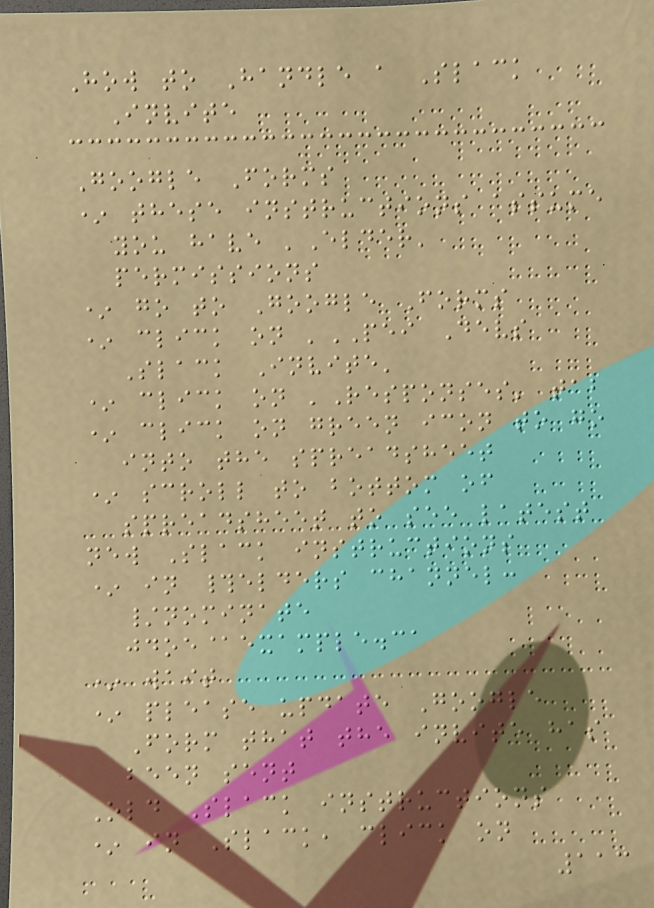How to Handle a Slack
Invite
Google Forms
* these instructions assume
you have 'Elder'
permissions
* go to Google Forms
* click on 'PEI Devs
Slack Invite'
* click on 'Responses' tab
* click on green icon to go
into the spreadsheet
* scroll to bottom of
spreadsheet to see latest
new Slack instructions
* in #elders channel:
/nominate
jdoe@example.ca
* wait
* please update Google
Form that the invite has
been sent
Old Slack instructions
* in Slack, click on
113
